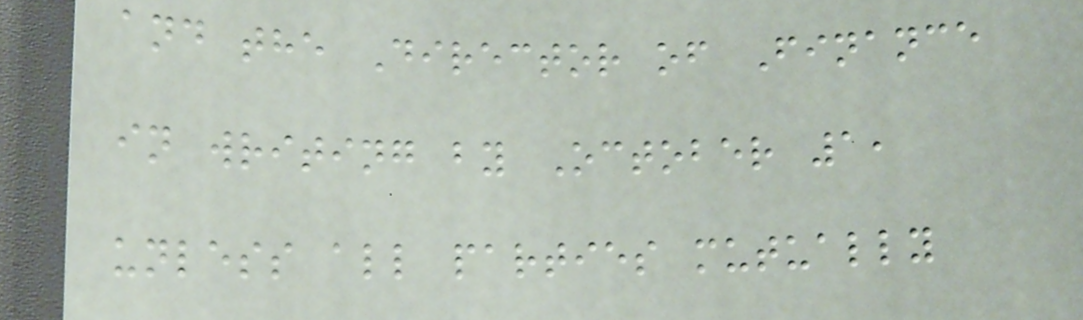and the Director of Finance
in writing by October 1,
unless all parties mutually
